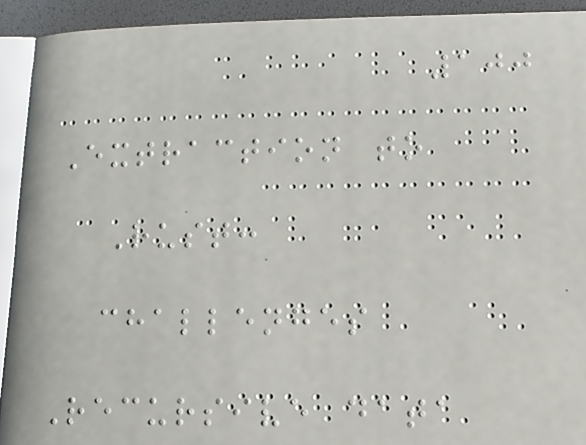100
Extraction to
Rust:
challenges
Recursive data
